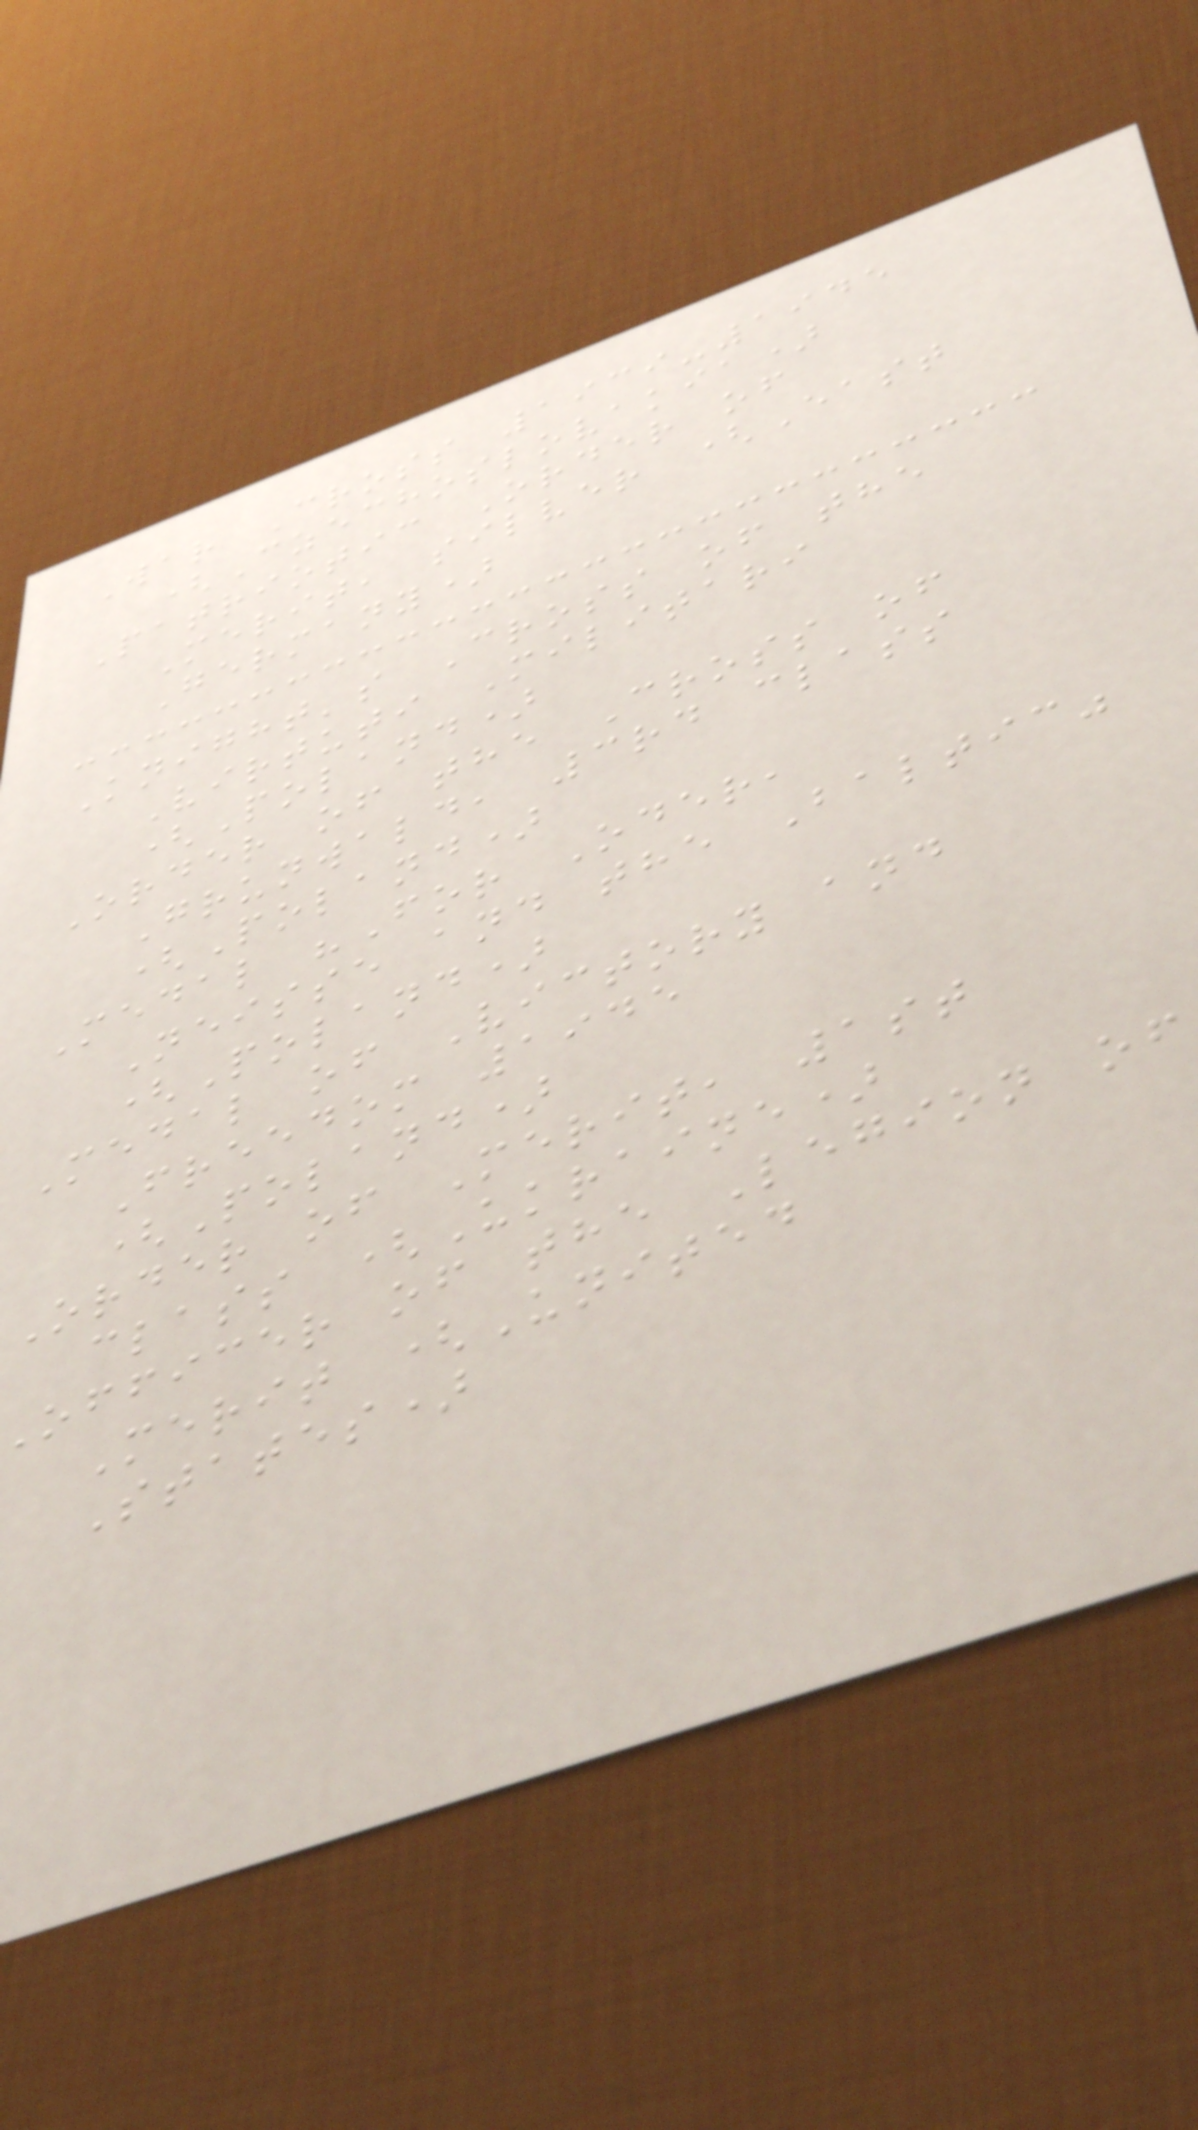War Cross 1939-1945
(Czechoslovakia)
Patriotic Order of
Merit, silver (East
Germany)
Knight's Cross of the
Virtuti Militari
(Poland)
Order of the Cross of
Grunwald, 3rd class
(Poland)
Medal "For Oder,
Neisse and the Baltic"
(Poland)
Medal of Victory and
Freedom 1945
(Poland)
Order of Merit, 1st
class (Ukraine)
officer of the Legion of
Merit (United
States)
